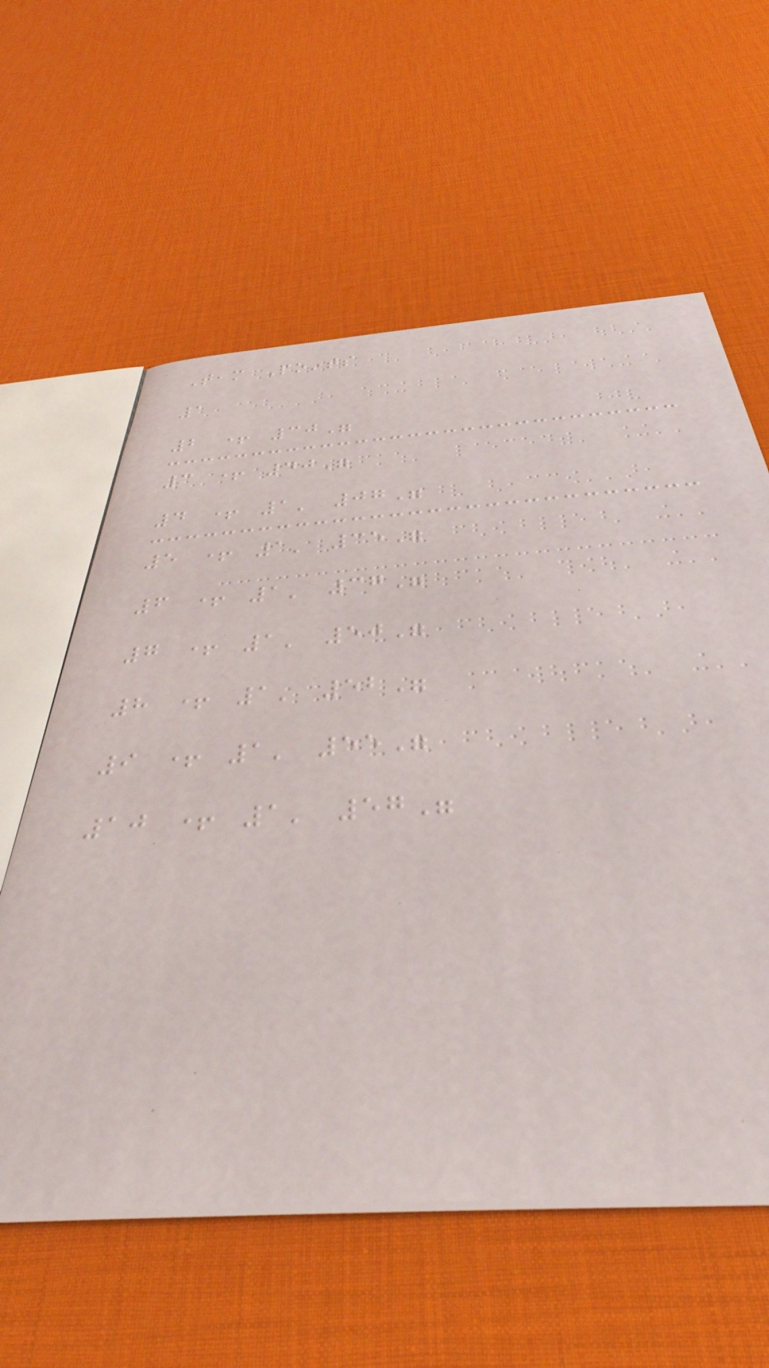Team Points
1
2 + 30"
3 + 40"
4 + 1' 07"
5 + 1' 35"
6 + 1' 37"
7 + 1' 50"
8 + 1' 52"
9 + 1' 55"
10 + 1' 57"
